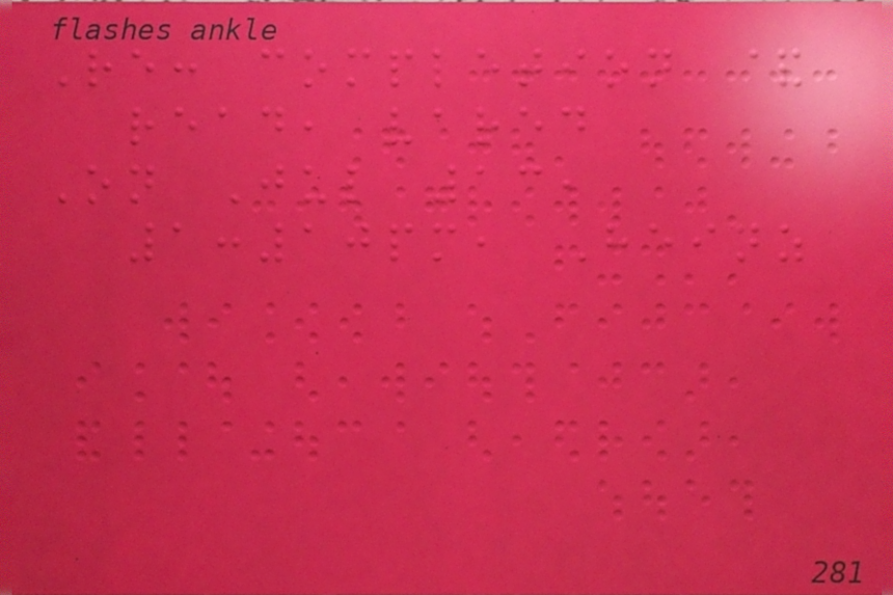Re: completion &
read, vared
On Jul 13,
1:10pm, Heinz
